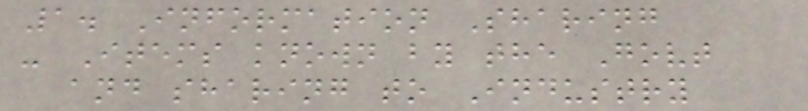1. Information Sharing
- Items known by the Govt
and sharing to Industry
